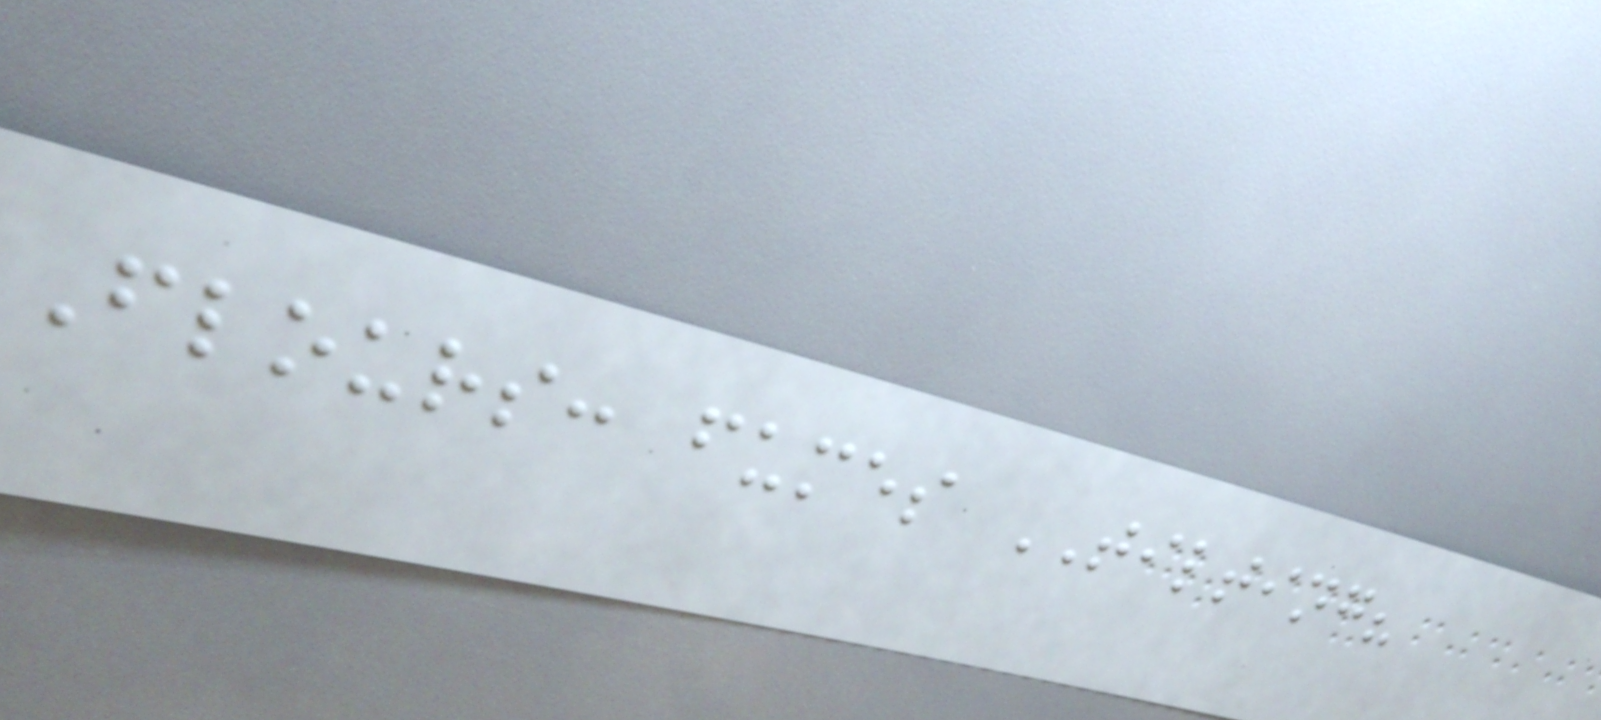Flours: fumes TILTING?
